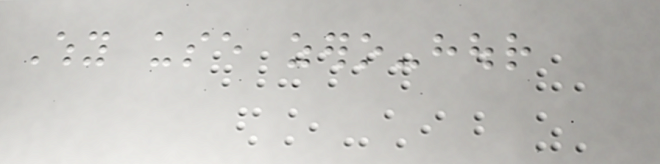Why use zero-hour
